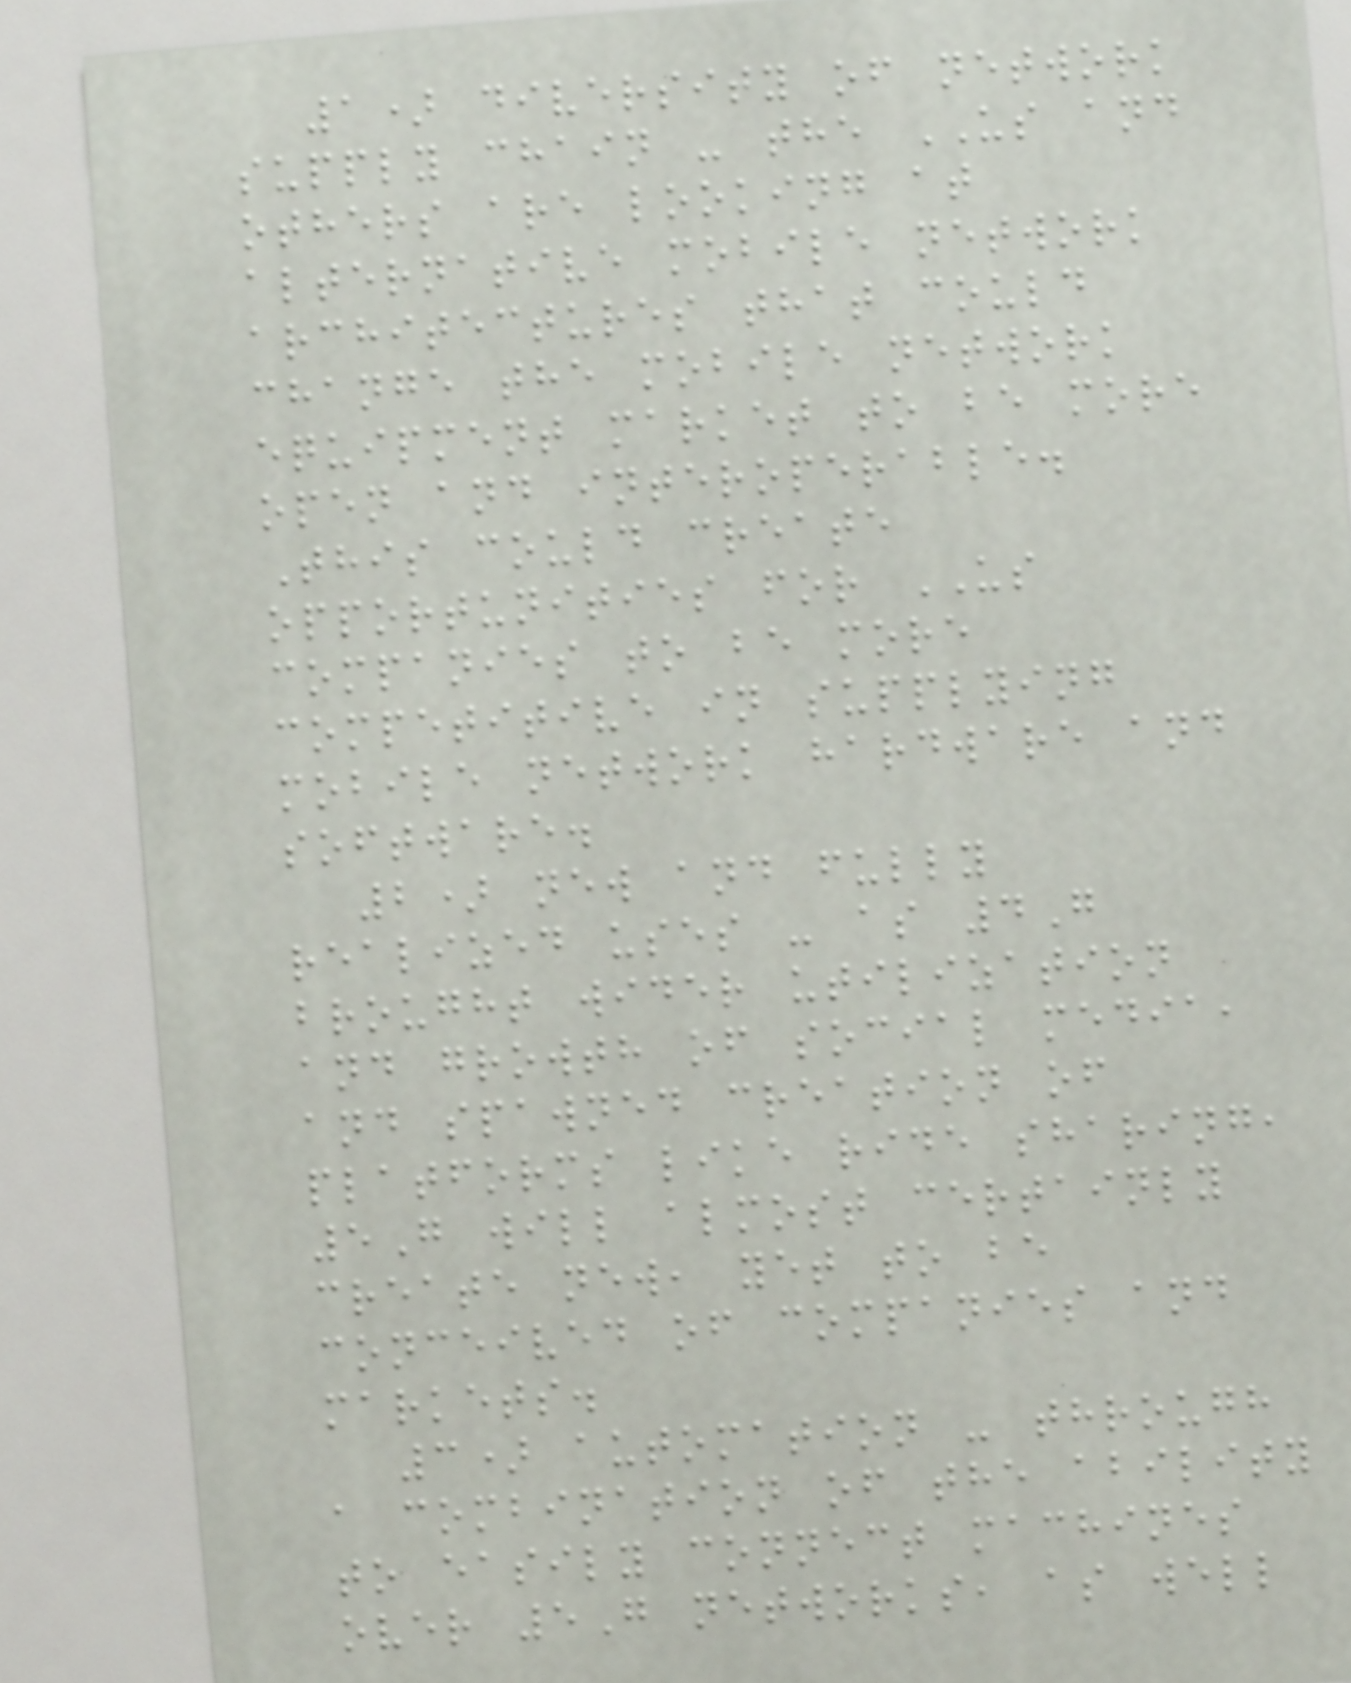1) diversity of network
supply chain - the US and
others are looking at
alternative mobile network
architectures that could
change the mobile network
equipment market to be more
open and interoperable.
This could create
opportunities for US
companies to be more
competitive in supplying
mobile network hardware and
software.
2) new and fully
realized uses - as 4G
brought wider utilization
and growth of social media,
and spawned creation of
platforms like ride sharing,
5G will almost certainly
create new, yet to be
conceived of companies and
markets.
3) automation - through
a combination of the ability
to easily connect machines
over 5G networks, as well
